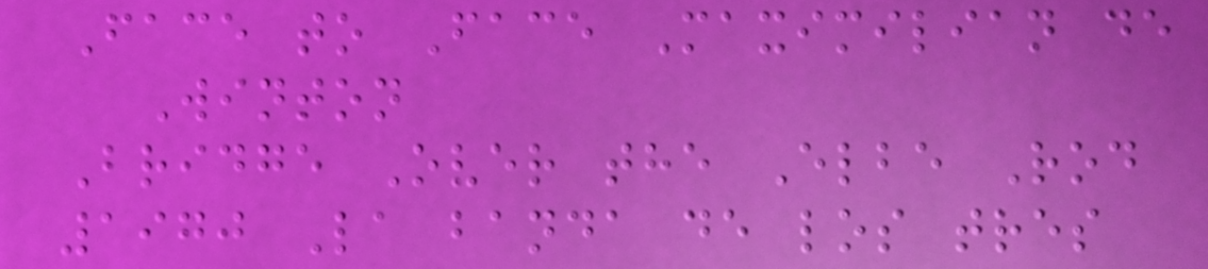Face to Face Maximilian de
Winton
Bridge Over the Elbe Rod
1970 La banda de los tres
